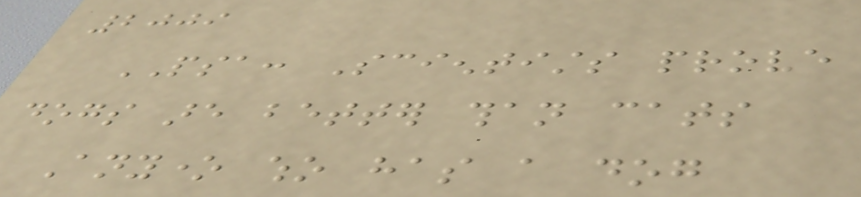2009
PSA: Scientists prove
dogs are better than cats
Anyone who has a dog
